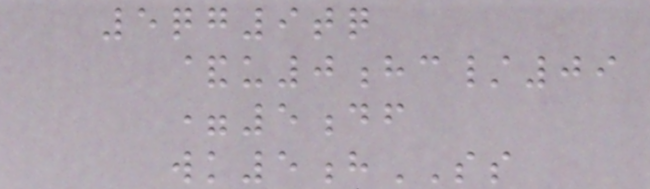5qg9tq
&u0hc/09
=5df
wk5hSS
